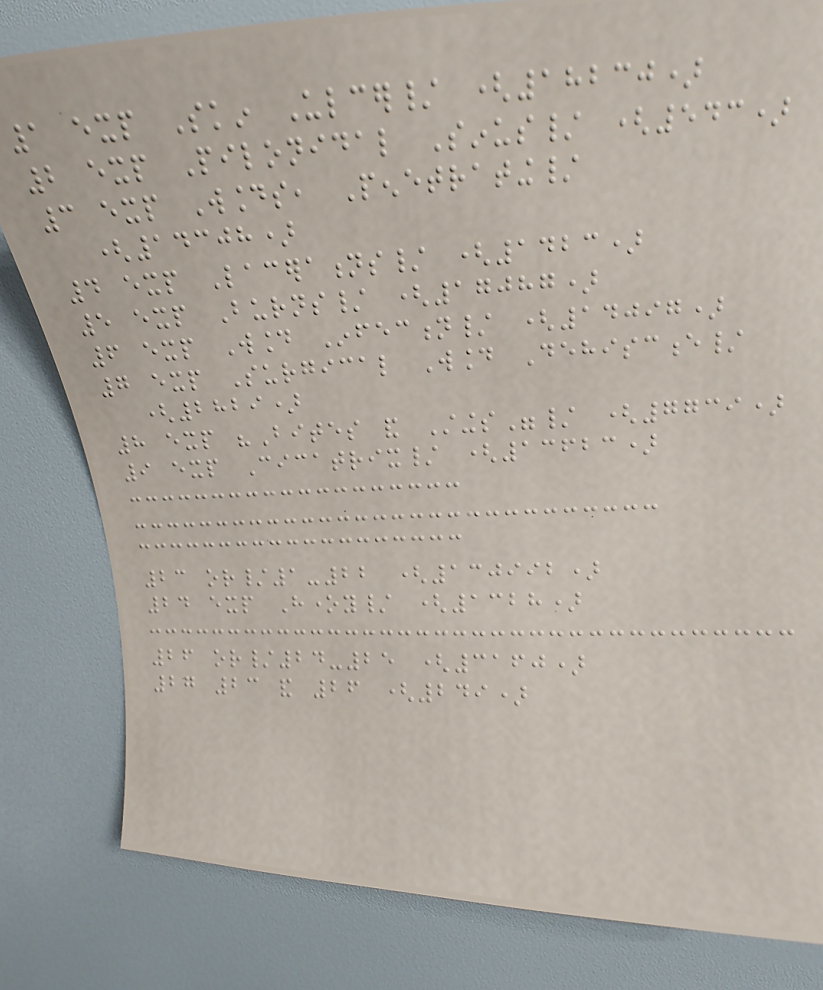1 exp Skin Ulcer/ (18230)
2 exp Pilonidal Sinus/ (543)
3 exp Wounds, Penetrating/
(14308)
4 exp Lacerations/ (1423)
5 exp Burns/ (17087)
6 exp Wound Infection/ (14097)
7 exp Surgical Wound Dehiscence/
(2829)
8 exp "Bites and Stings"/ (7739)
9 exp Cicatrix/ (13623)
23 or/1-22 (130992)
24 exp Honey/ (1328)
26 or/24-25 (3160)
27 23 and 26 (249)
